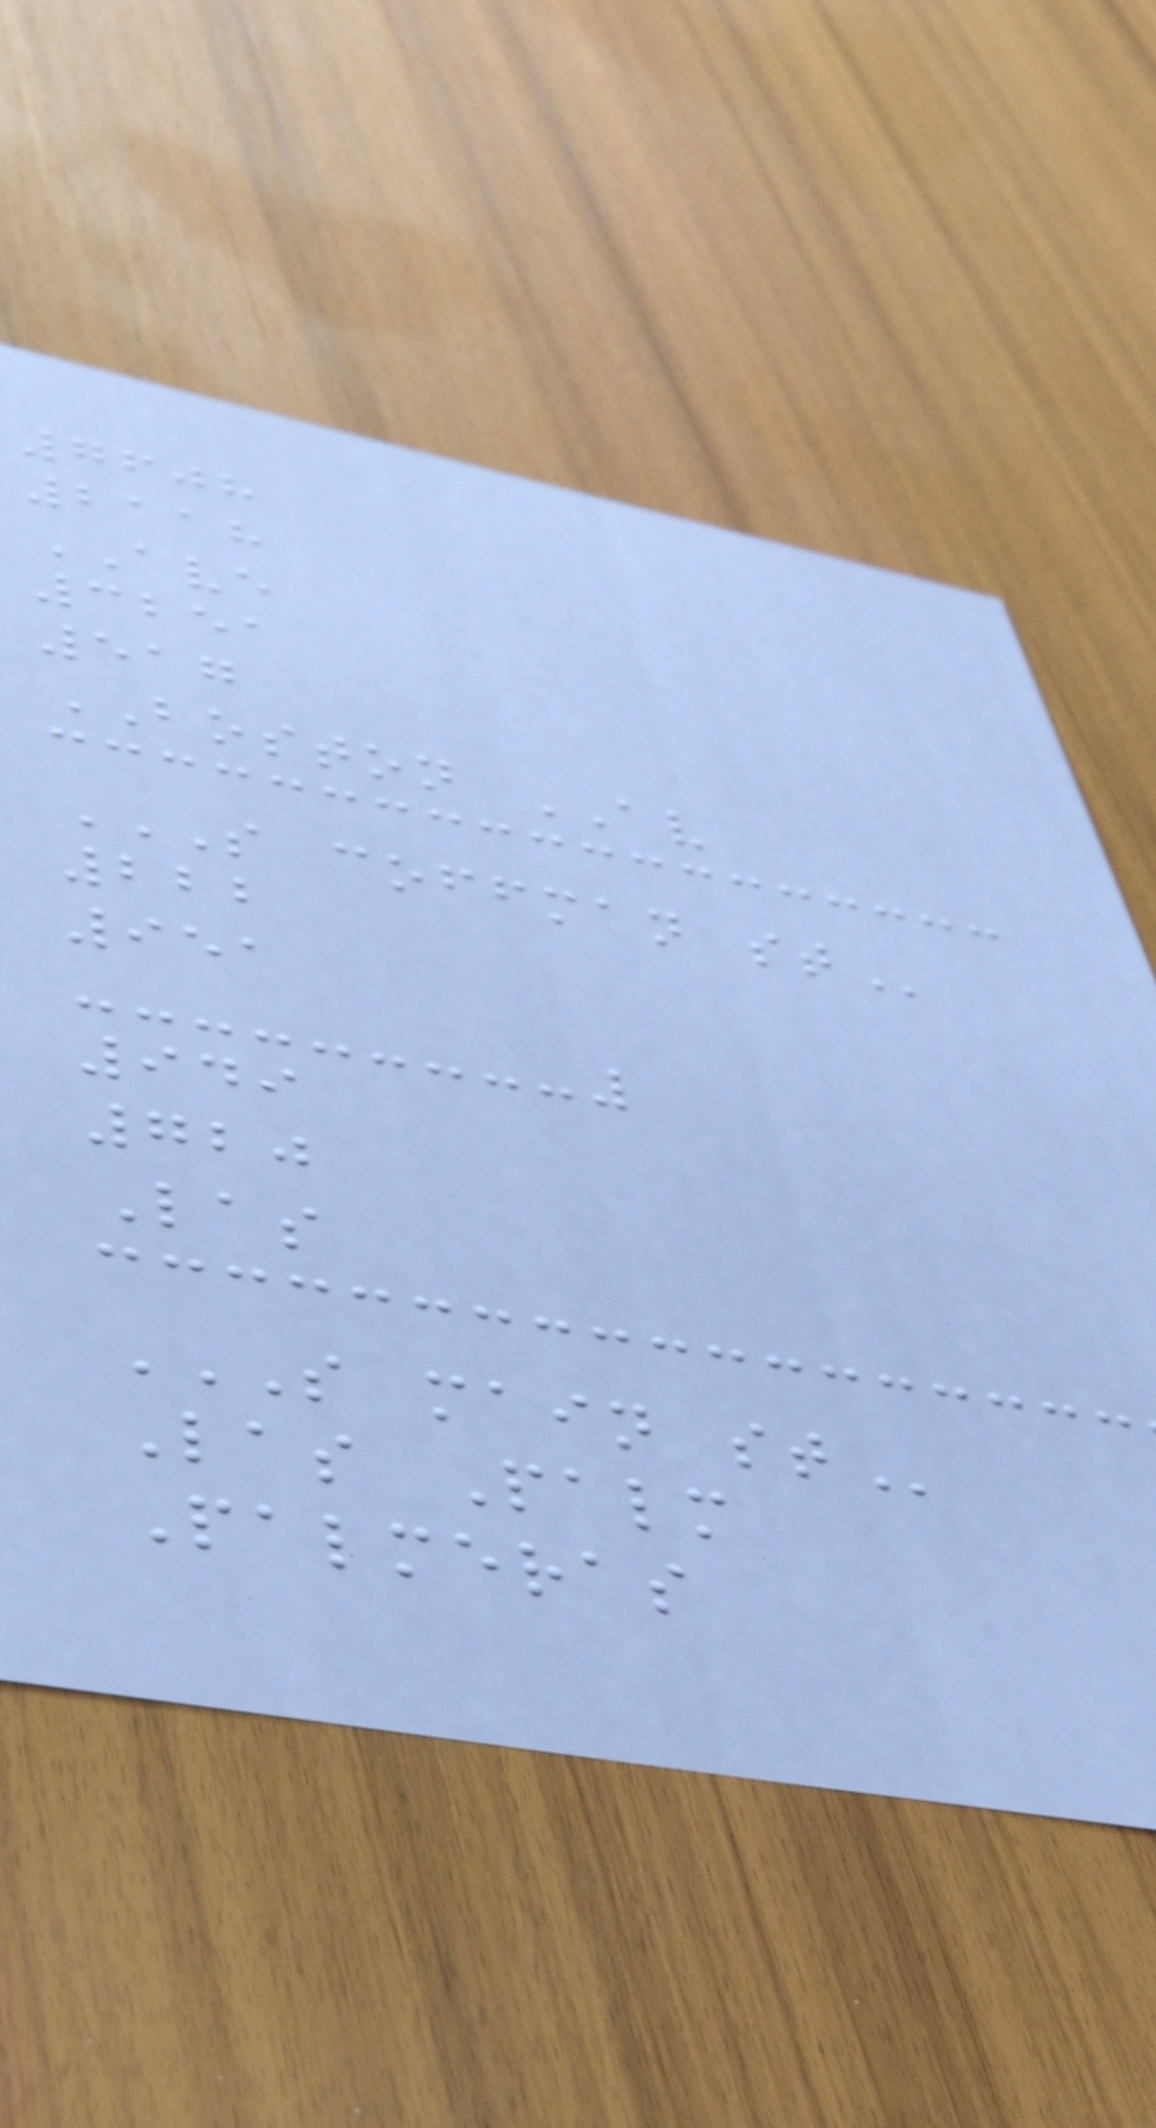7608
2118
AVE
3251
517
BOSTON AV
S COFFMAN ST
222
951
949
720
Las
S MAIN ST
Las Palm
Palmeras
